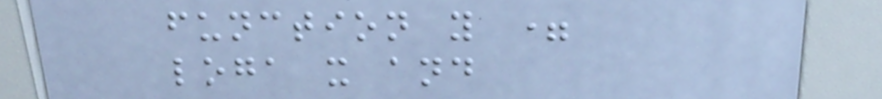function y =
loga x and
